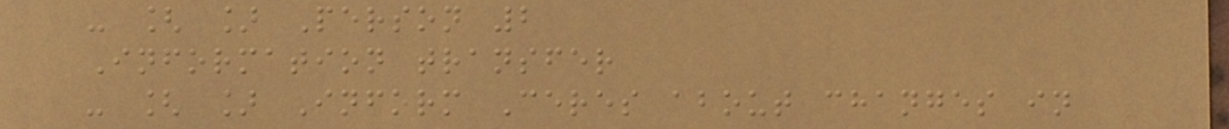- [ ] Person 2
Information transfer
- [ ] Inform Ceres about changes in
